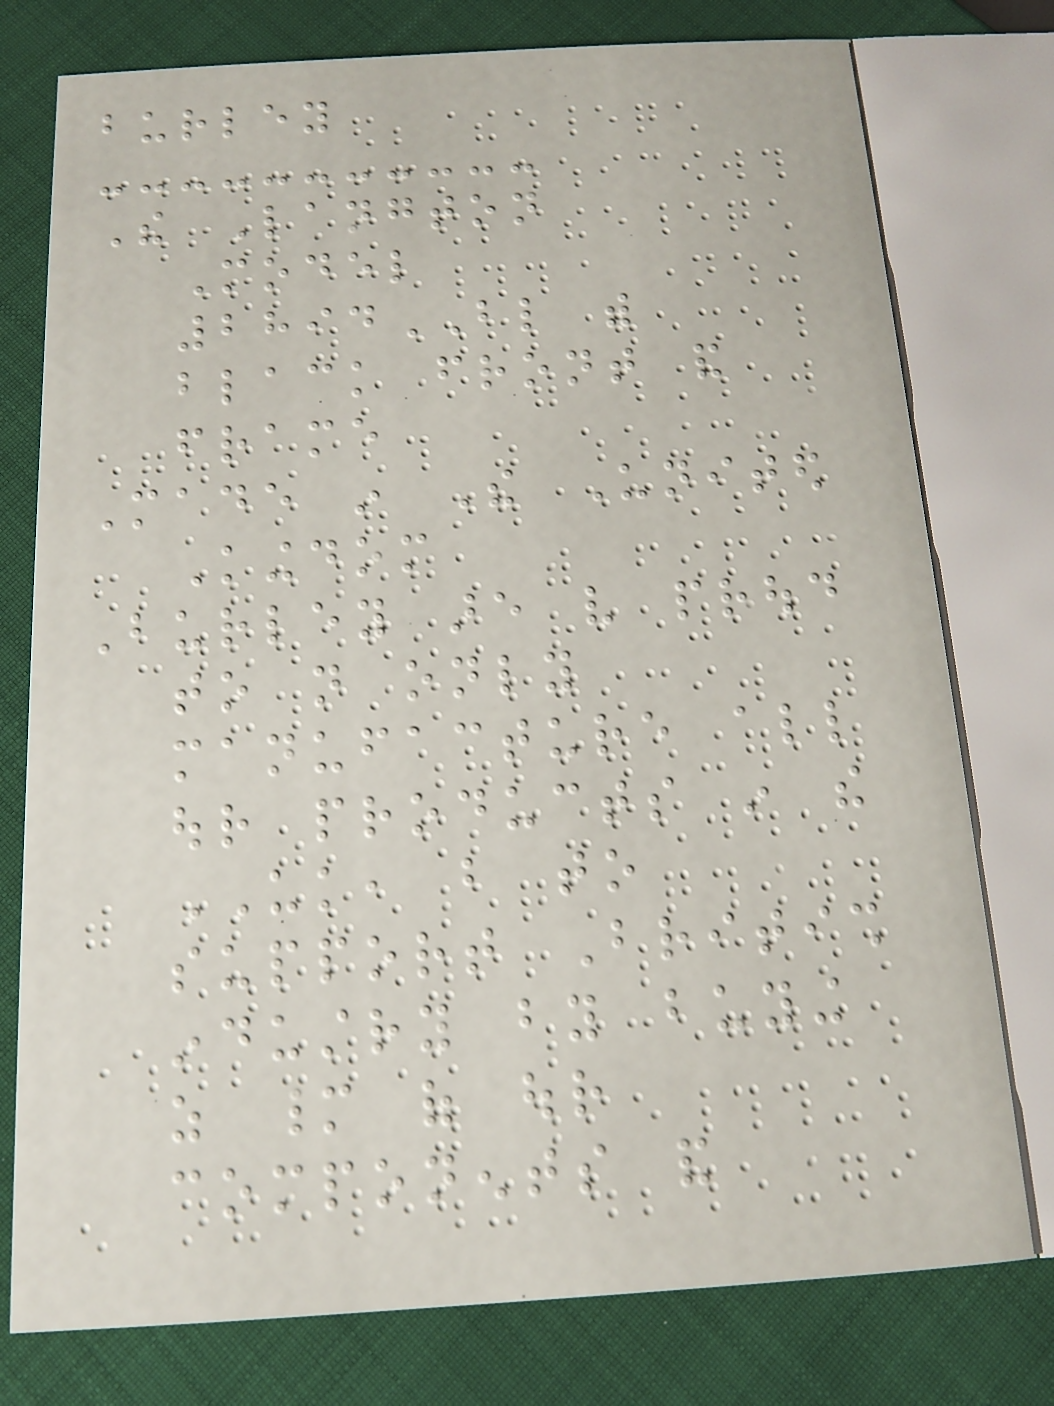burley
The Langton
Model
2894BL with
black front and
frame
Made in The United
Kingdom
Burley are very proud
to not only
manufacture all
our products in the
UK, but to
support British
industry by buying
as many of our
components and
